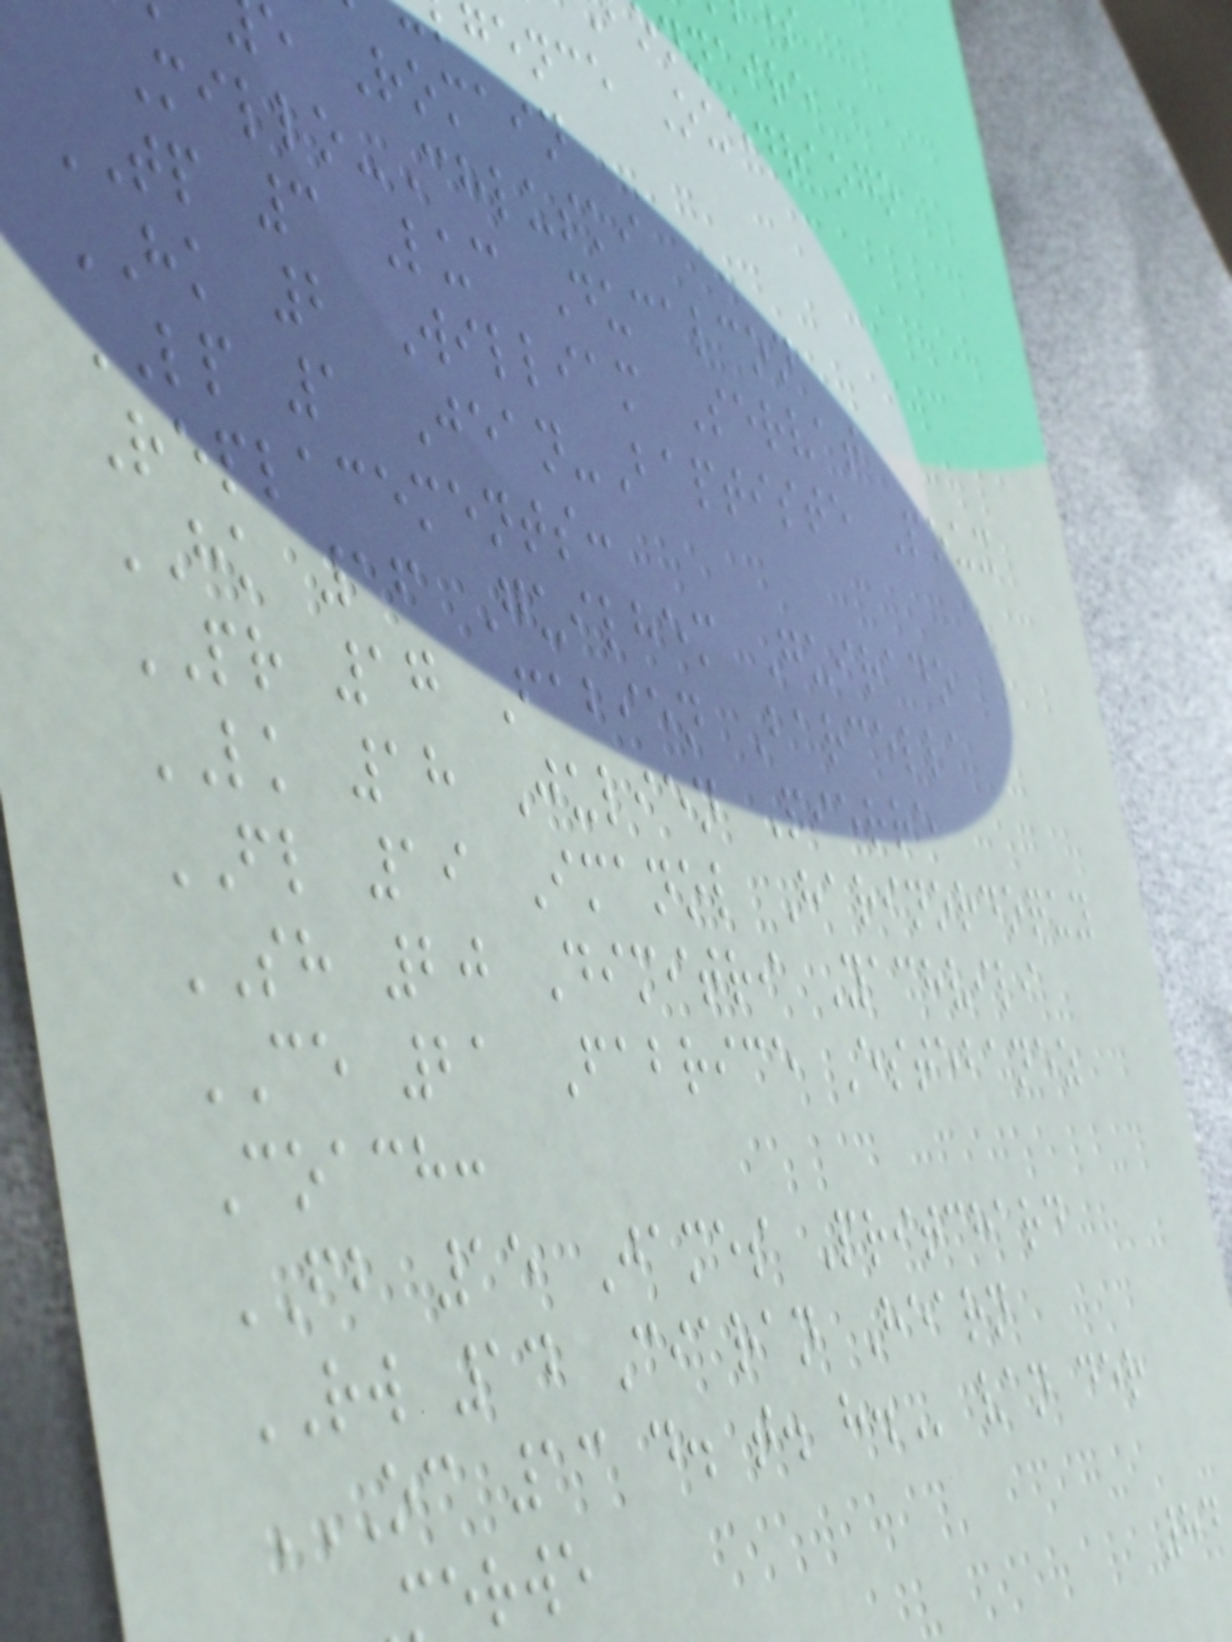onnaire
gence Ouedraogo
e Romain
Millo-Chluski
TP 3 Luc Ducalcon
HK 2 William Servat
LP 1 Jean-Baptiste Poux
Replacements:
HK 16 Guilhem Guirado
PR 17 Fabien Barcella
LK 18 Julien Pierre
FL 19 Imanol Harinordoquy
SH 20 Dimitri Yachvili
CE 21 Fabrice Estebanez
Coach:
FB 15 James Pritchard
RW 14 Ciaran Hearn
OC 13 D. T. H. van der
erwe
84
